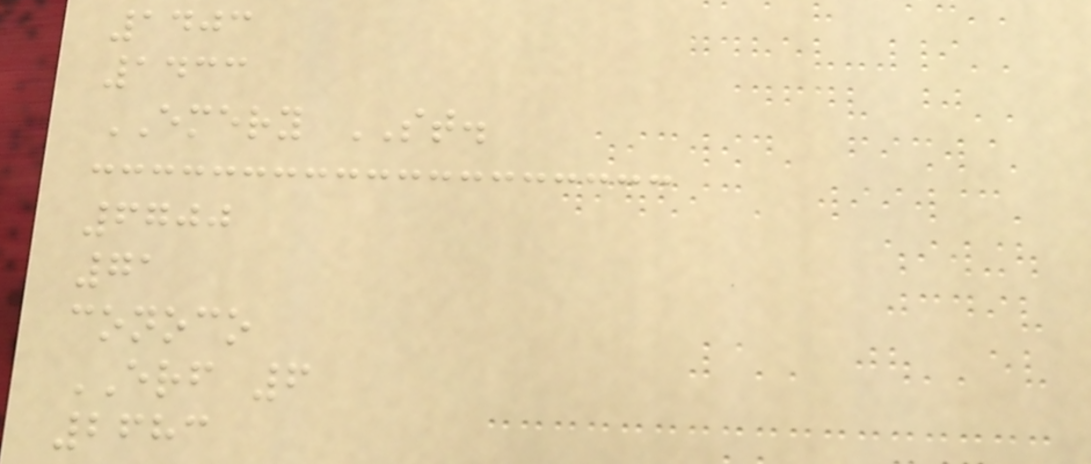1403
1433
EMERY ST.
6700
71
conoco
ERF 6
2683
